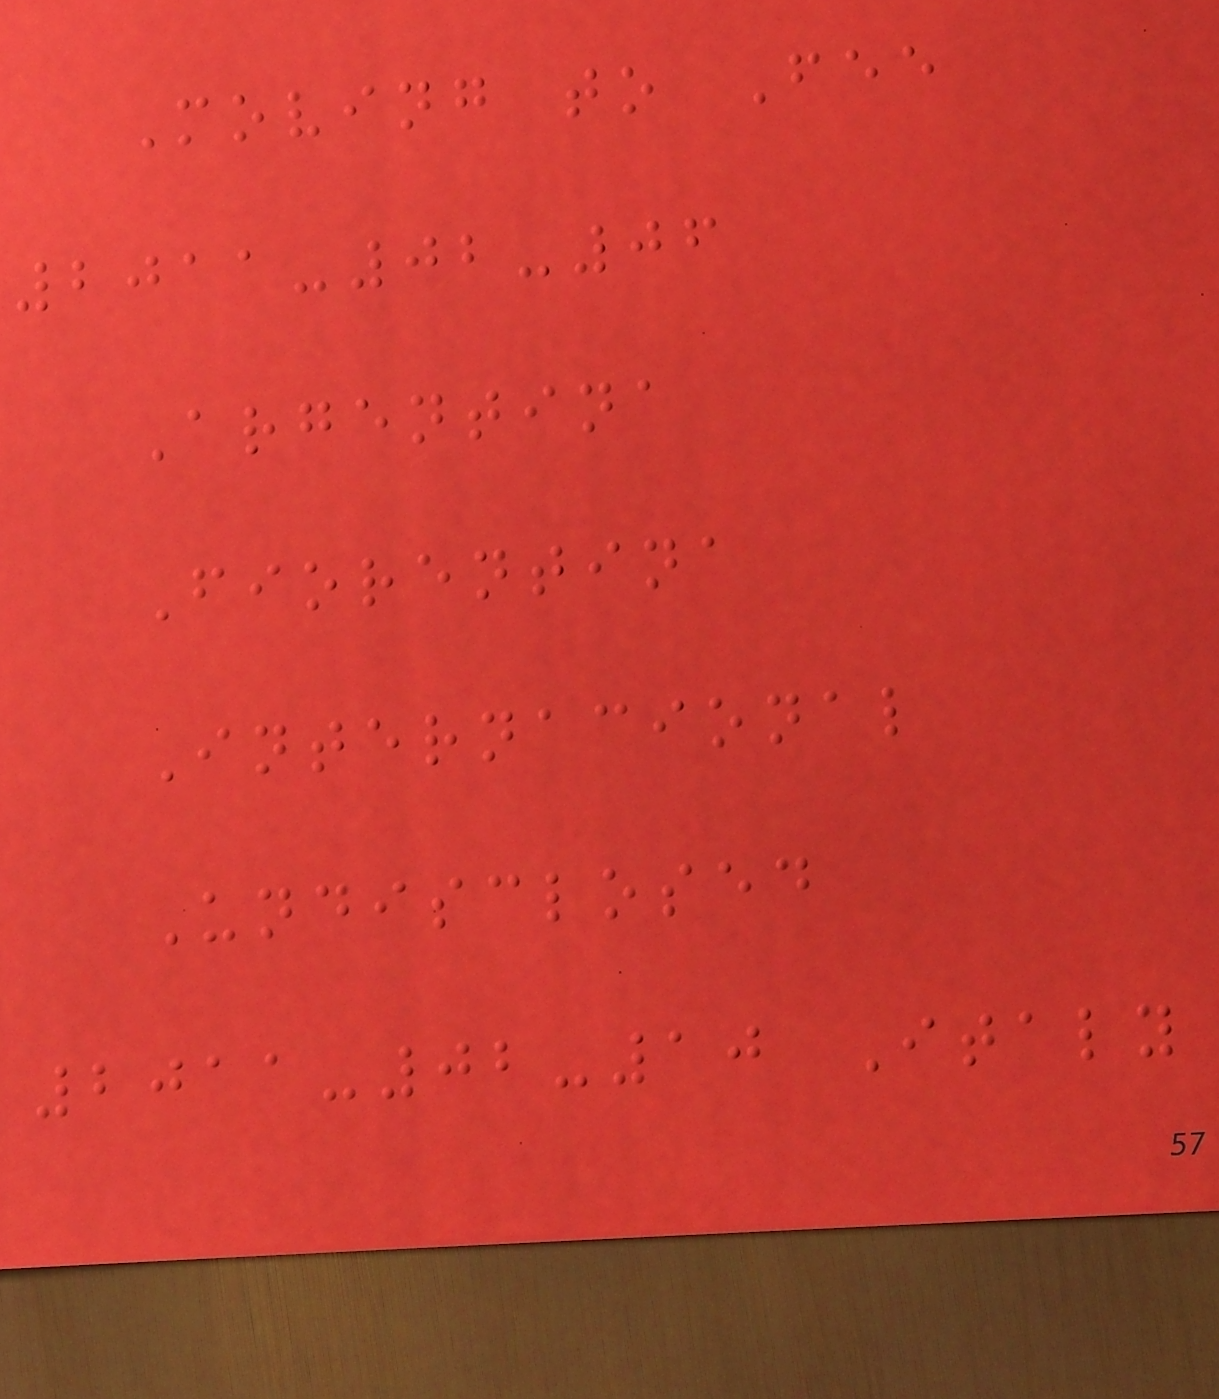Moving to Fee
2011-02-06
Argentina
Fiorentina
Internacional
Undisclosed
2011-02-10 Italy
